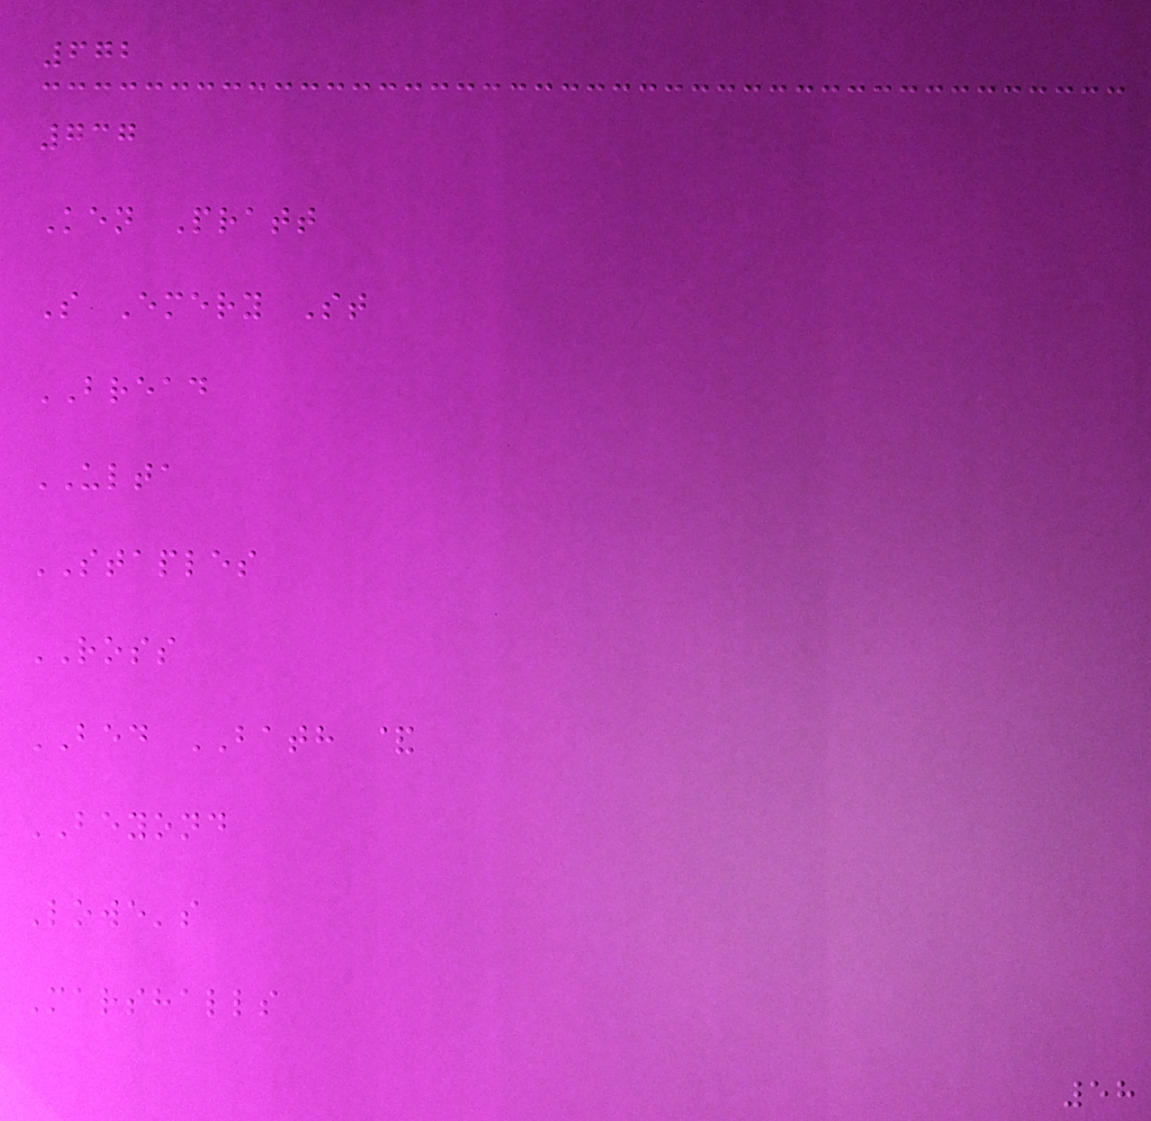672
737
Ken Pratt
S Emery St
BREAD
ULTA
STAPLES
ROSS
BED BATH &
BEYOND
Lowe's
Marshalls
58
